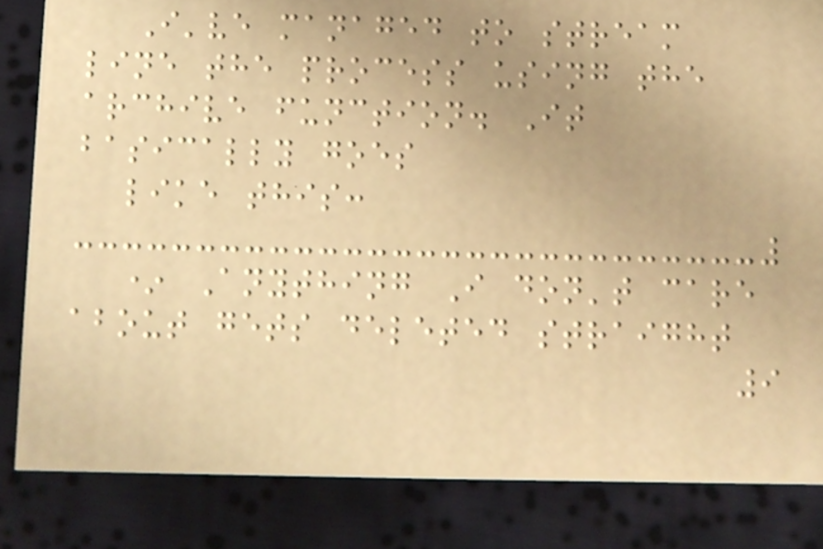I've managed to stream
line the process using the
archive function. It
basically goes
like this:
* Anything I don't care
about gets deleted straight
9
